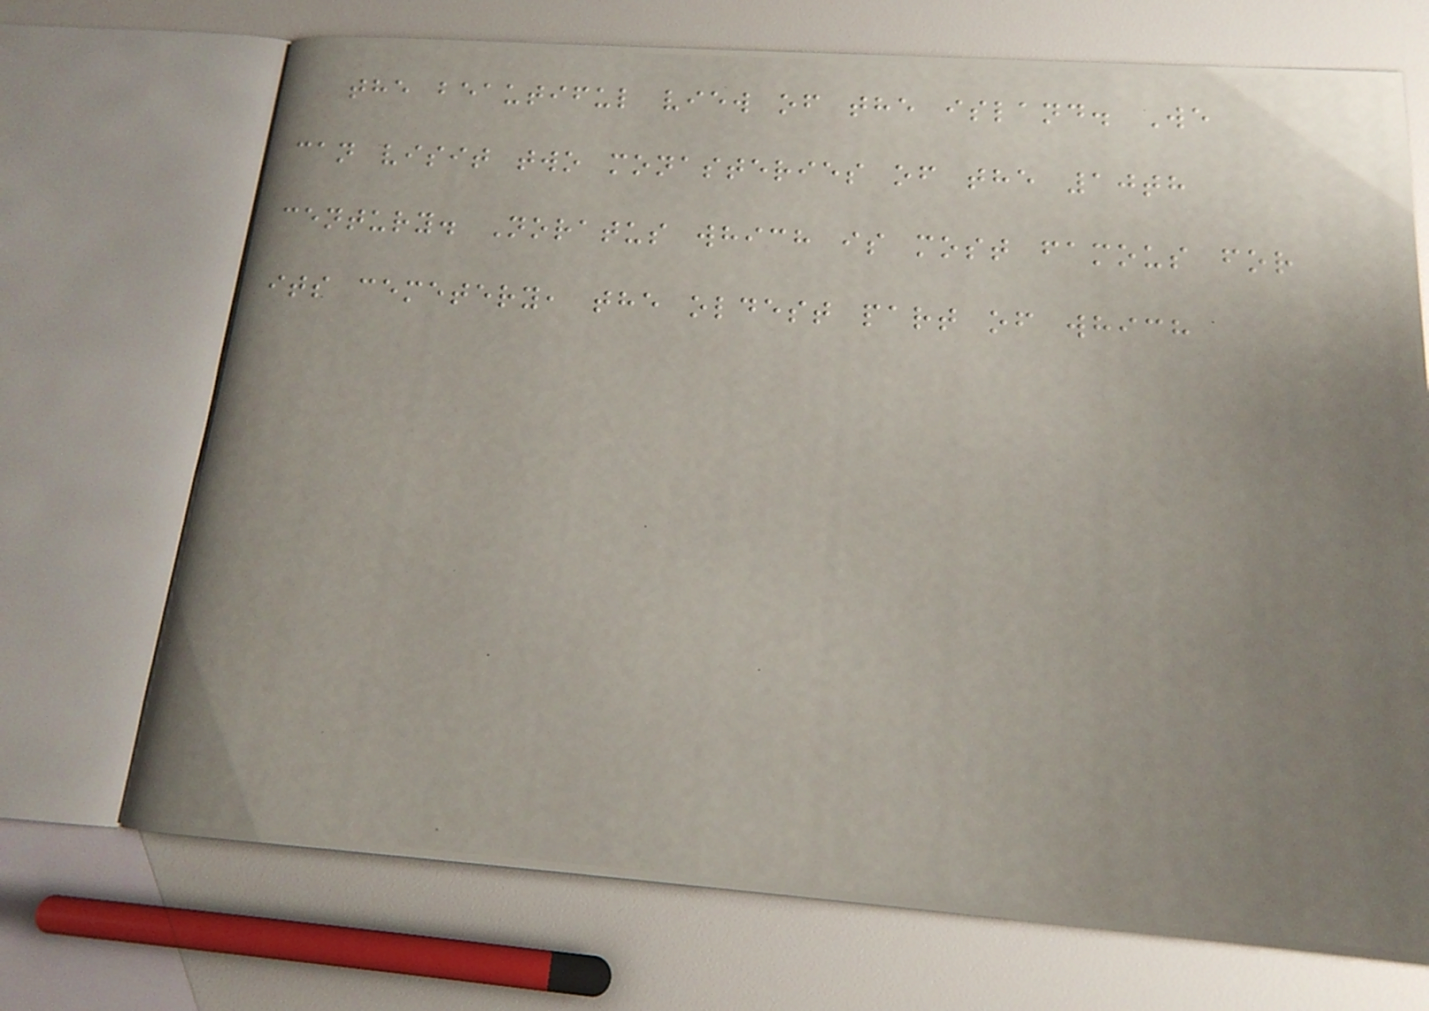the beautiful view of the island. We
can visit two monasteries of the 10th
century. Noratus which is most famous for
its cemetery, the oldest part of which
